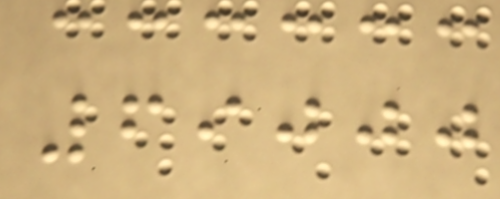69000
